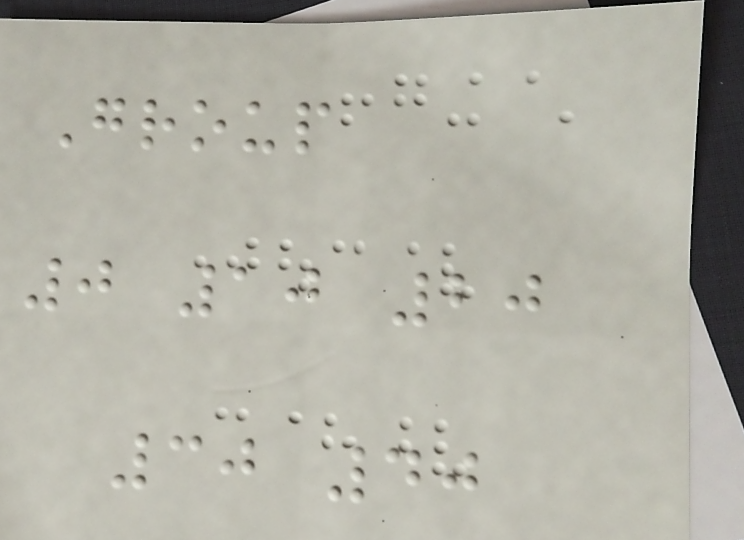Group
0 10 20
30 40
